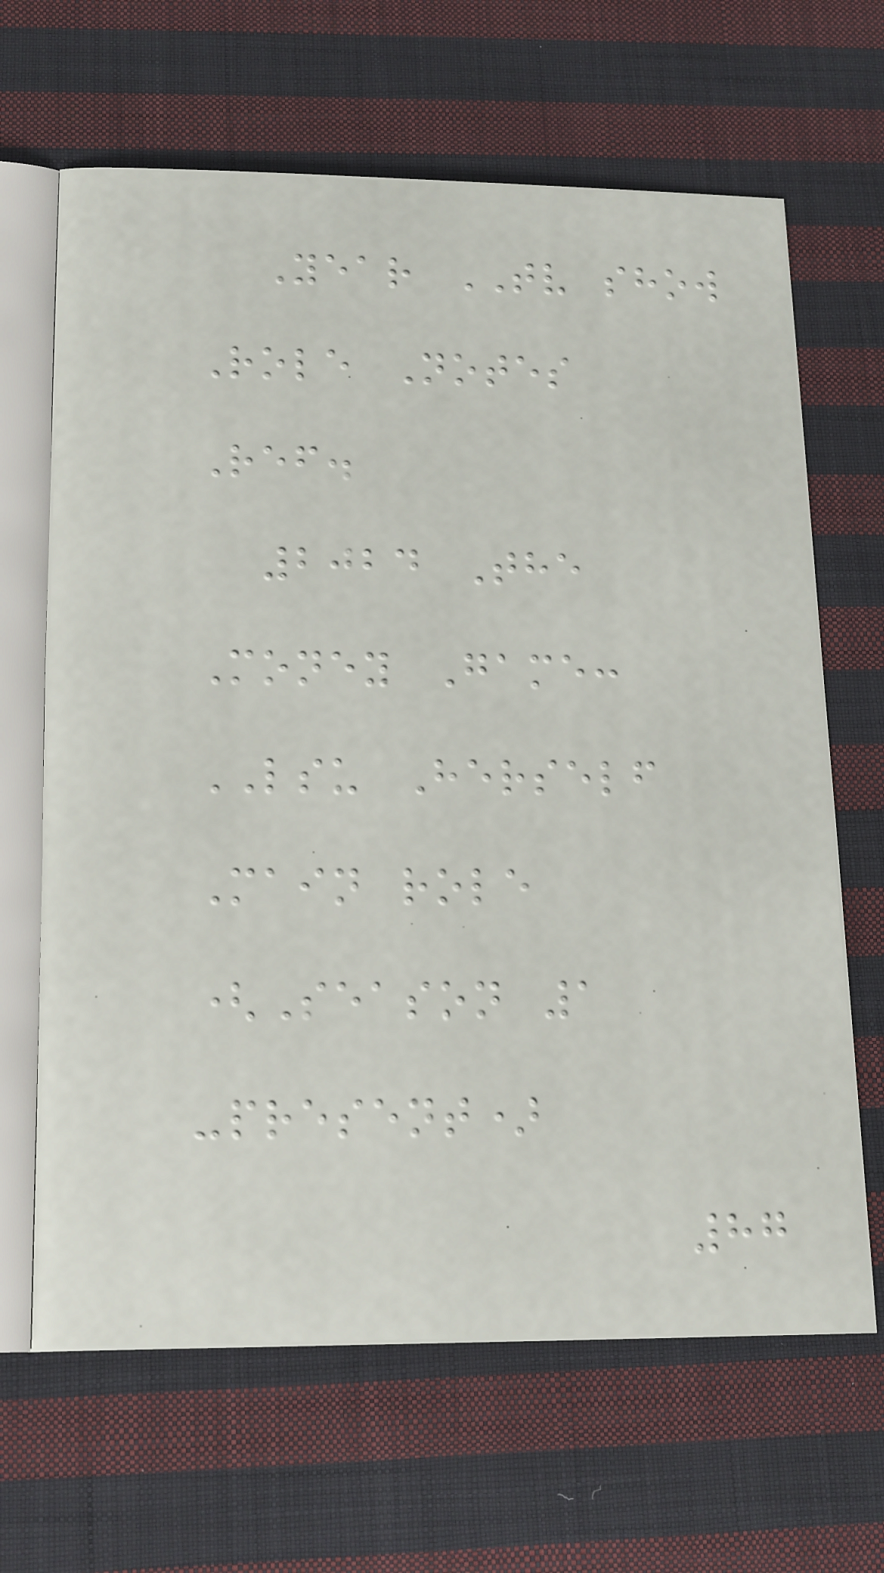Year TV show
Role Notes
Ref.
2024 The
Money Game:
LSU Herself
Main role
(Season 1
-present)
87
